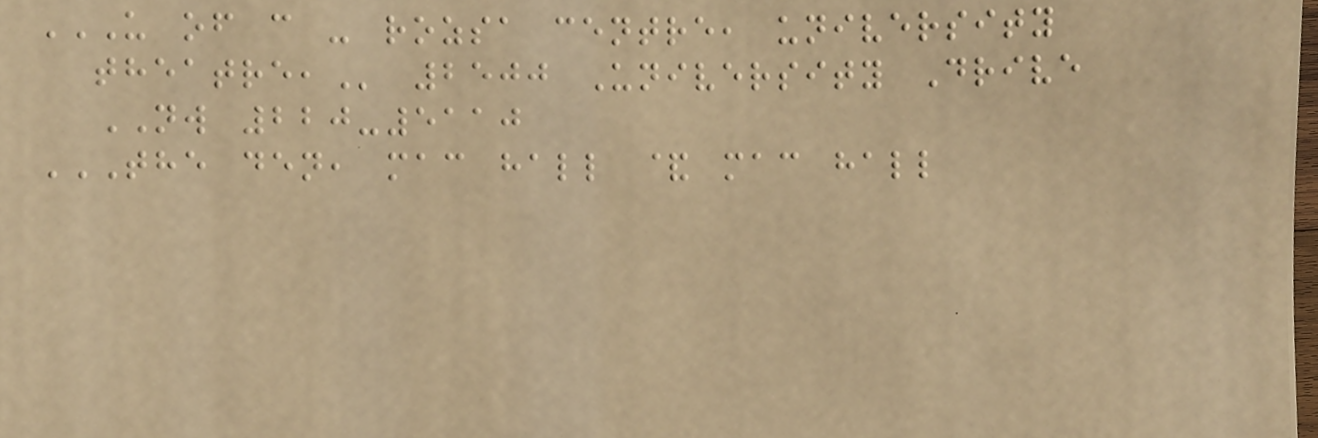U OF C - ROZSA CENTRE, UNIVERSITY
THEATRE, 2500 University Drive
NW 220-5110
THE DEN, MAC HALL & MAC HALL
